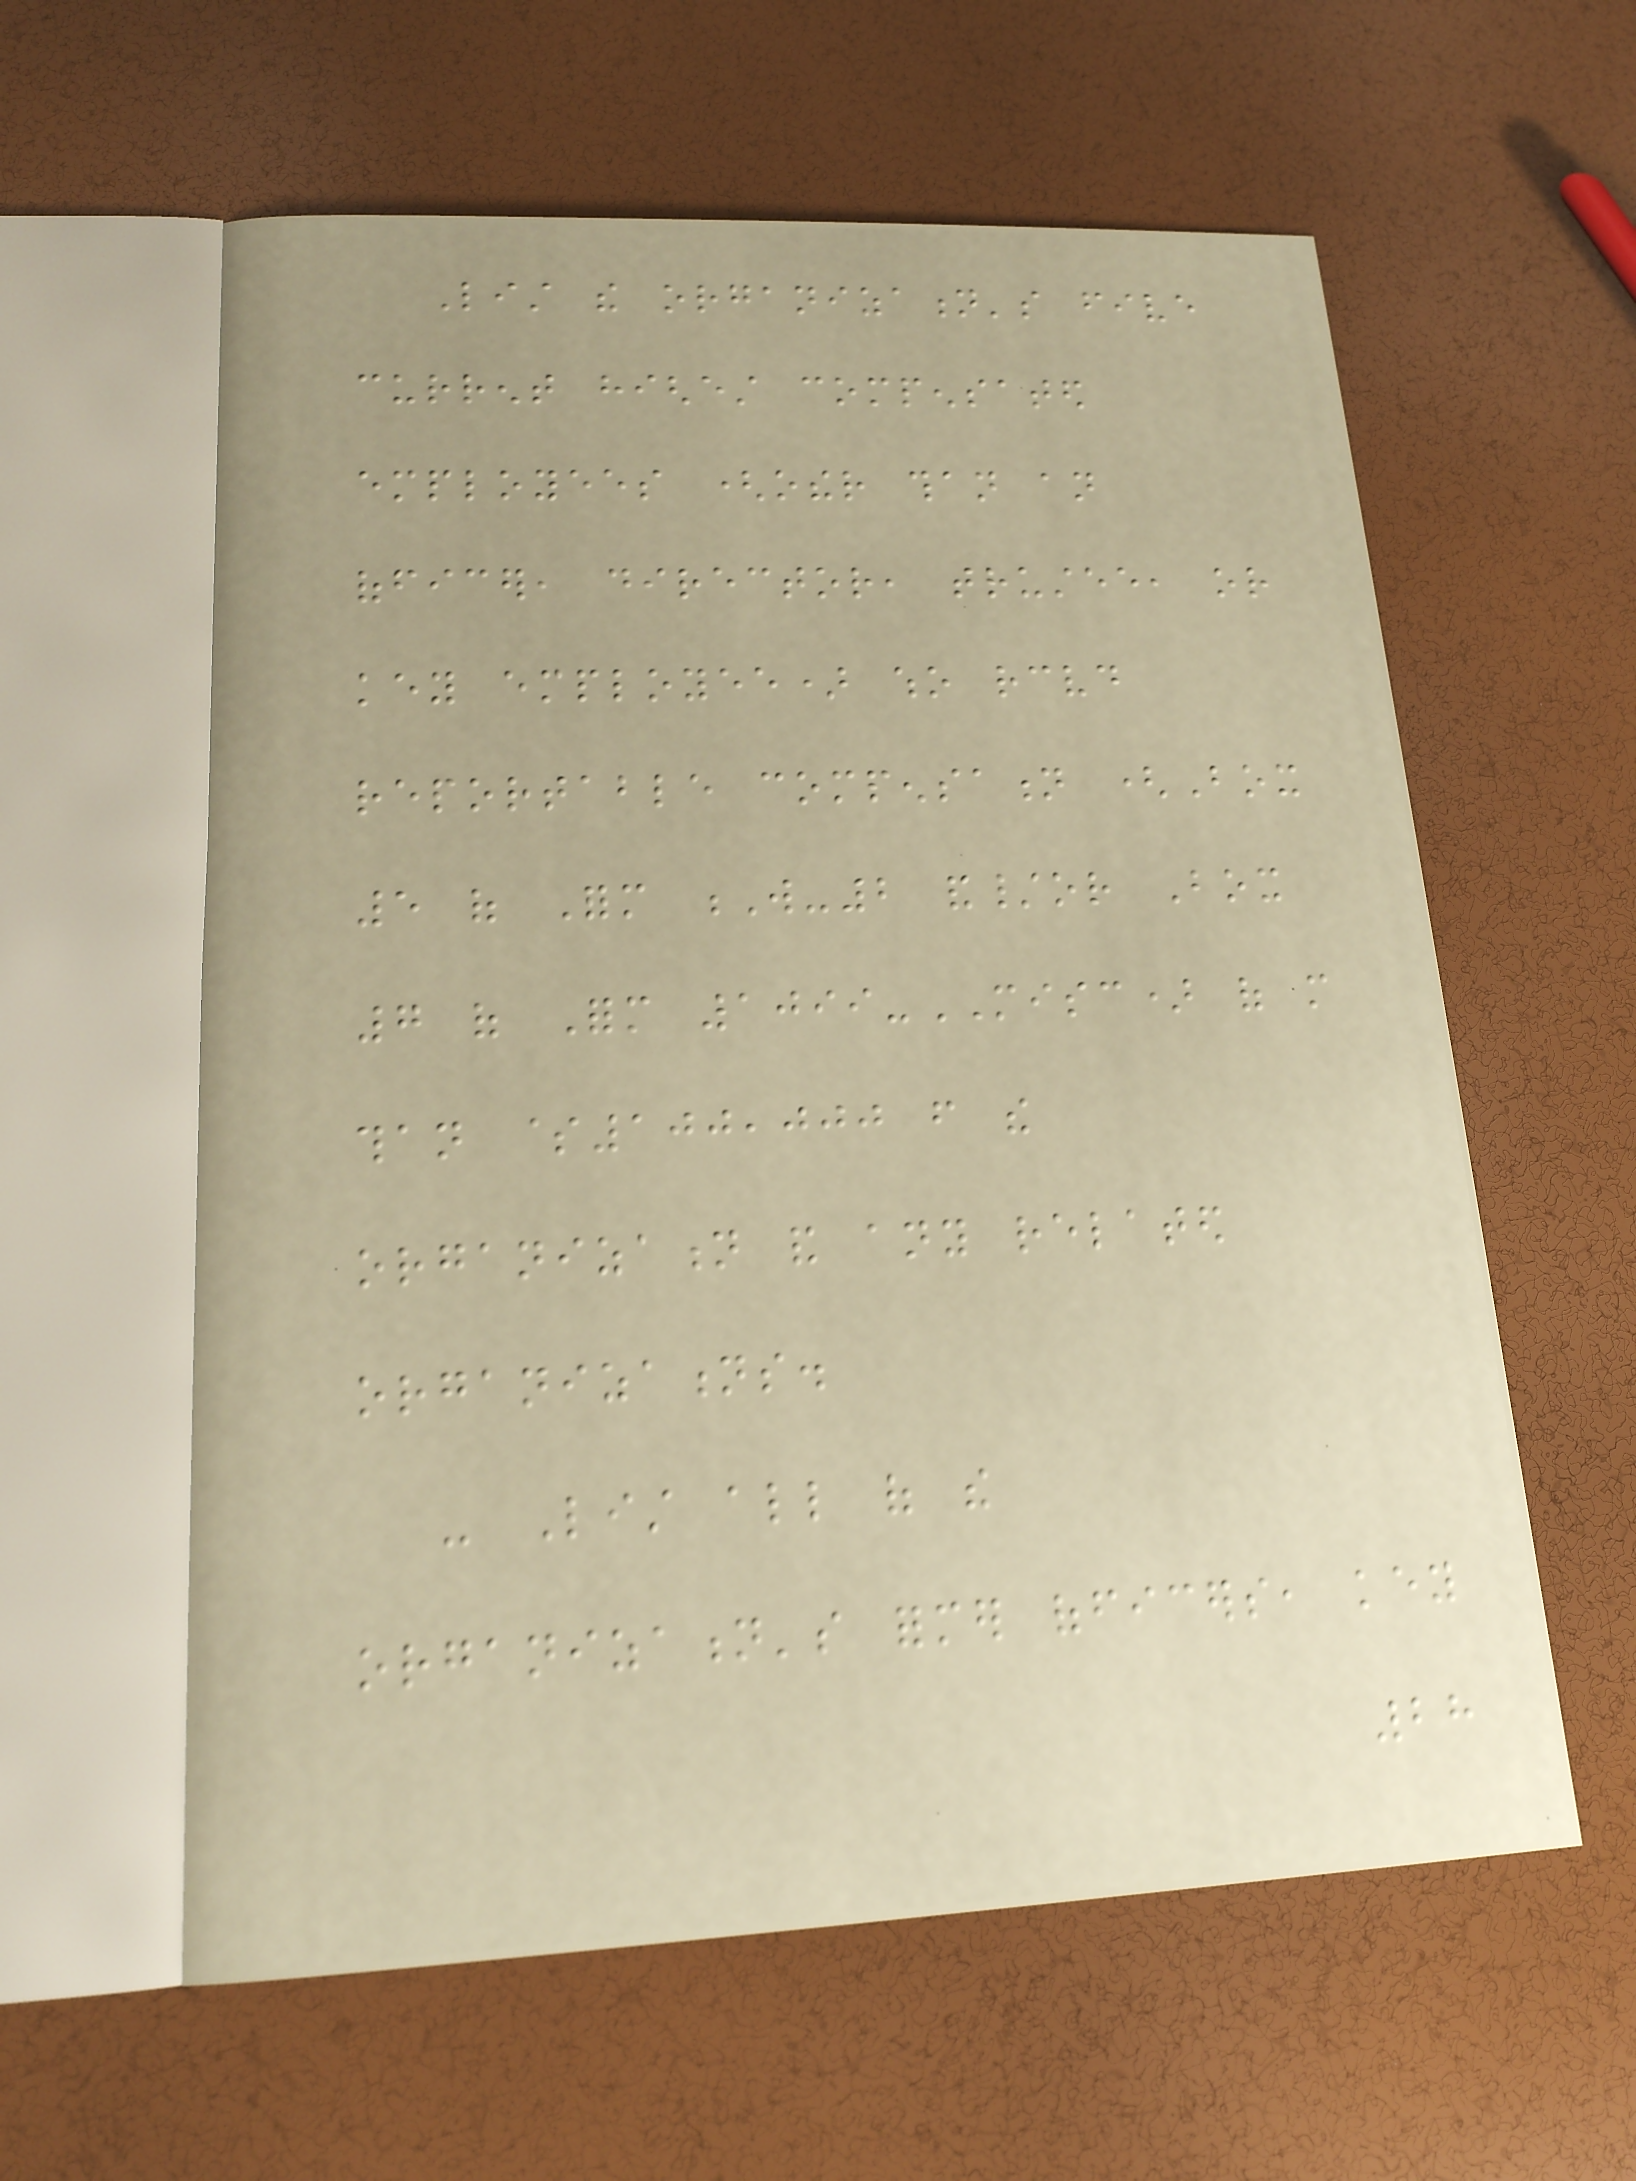List the organization's five
current highest compensated
employees (other than an
officer, director, trustee, or
key employee) who received
reportable compensation (Box
5 of Form W-2 and/or Box
7 of Form 1099-MISC) of more
than $100,000 from the
organization and any related
organizations.
- List all of the
organization's former officers, key
28
